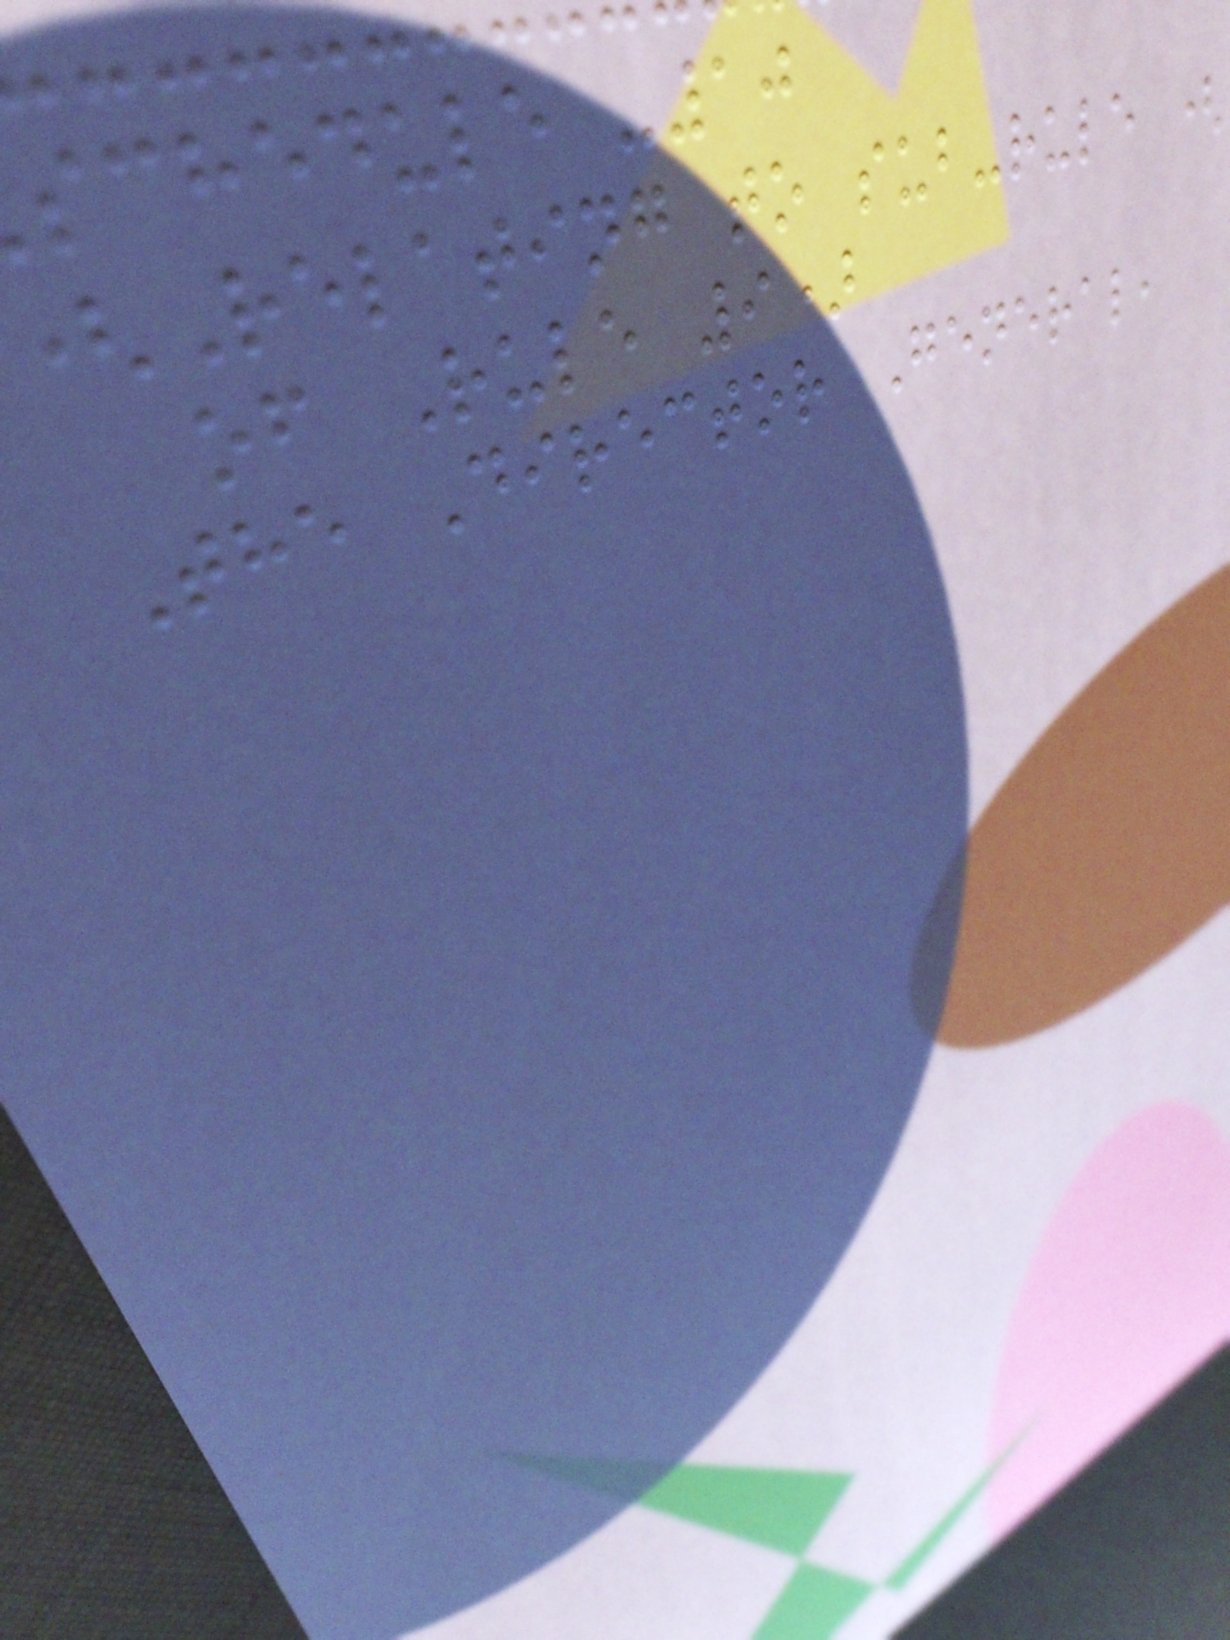schedule -10
Relating to sub-rule (
of Rule 9)
The Director General,
